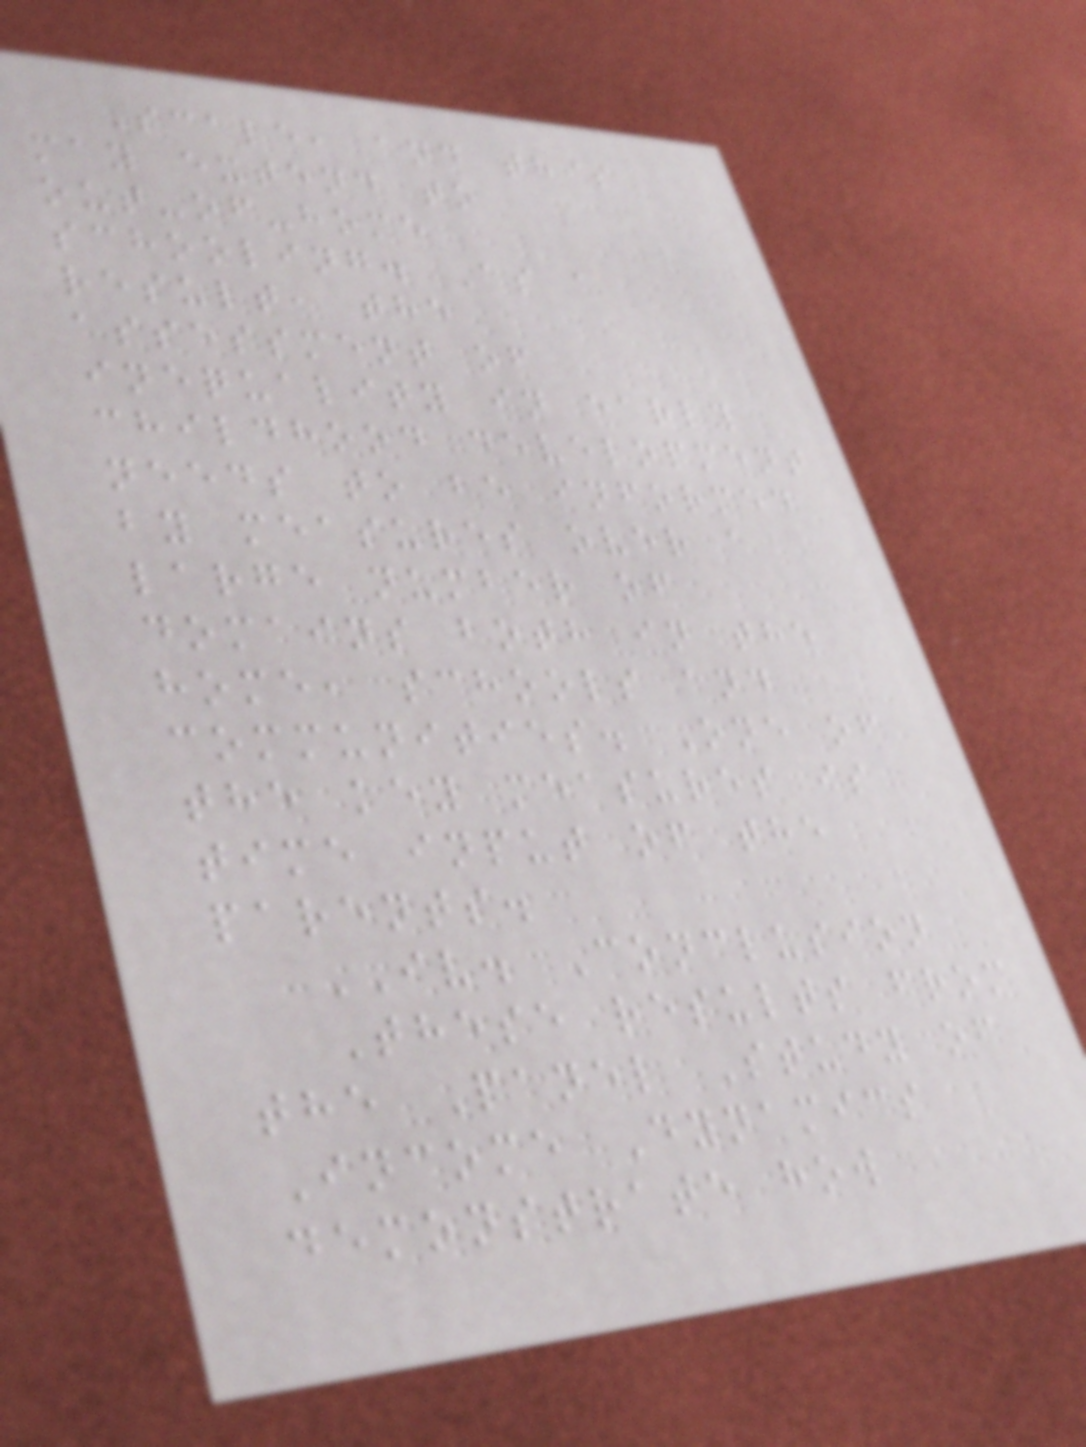Scale, and this
may extend to
out-of-home
schooling. As a
result, the
assessment of
inequality in early
childhood development
needs to be informed
by measures over a
large number of
domains both in the
home, schools and
communities. One of
the key measures is
time input of the
parents.
IV. Conclusion
These results from
the Panel Study of
Income Dynamics
demonstrate how
